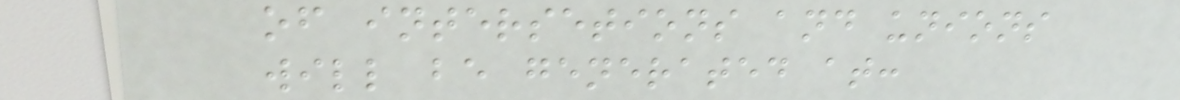of intersetions and unions
will be generated at:
